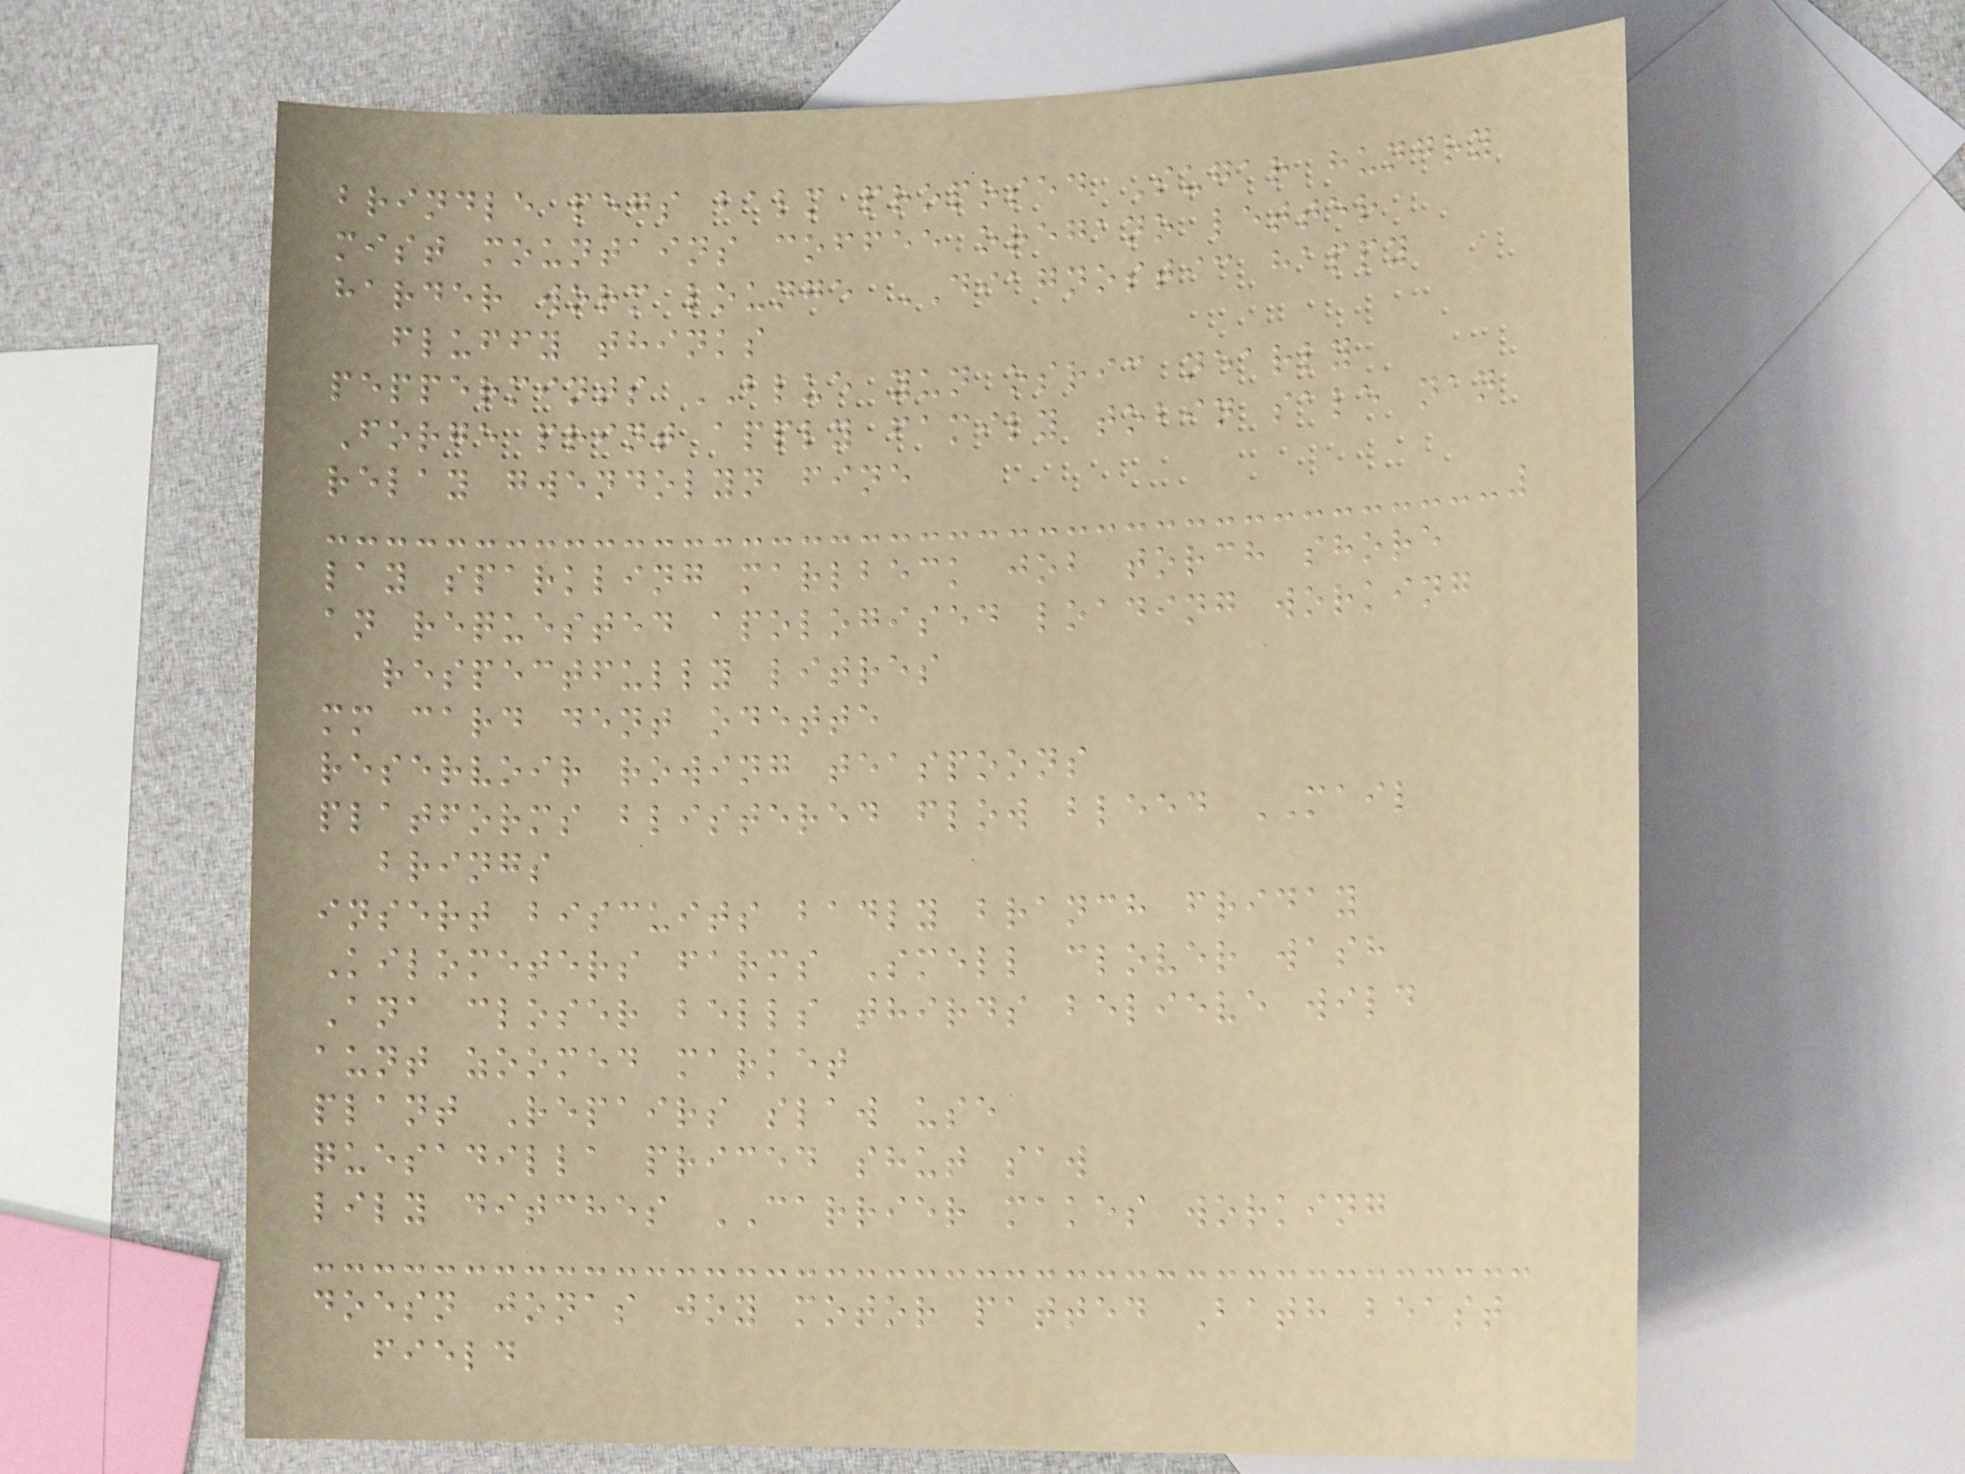brindle pegs balm proposed Sugar hungry
mist mountains coffee oregano letter
harder worm lounge DIAGNOSTIC happy
fluffy thinks
peppermints BLUE yun osric nearly
Forge print apply family tobin sale nan
relay gwendolyn fine
lay sparkling marlbeck job torch shore
an requested apologised loading working
respectfully litres
mm card dent odette
reservoir rowing teaspoons
platforms blistered flow bleed MAIL
brings
insert biscuits badly branch friday
Kilometers farms Smell clover wash
Ana closer bells thirds believe wild
aunt zoomed market
plant Repairs slaw use
quesadilla priced shut saw
lily ditches CARRIER makes working
doesn jonas joy motor patted Bath beast
field
